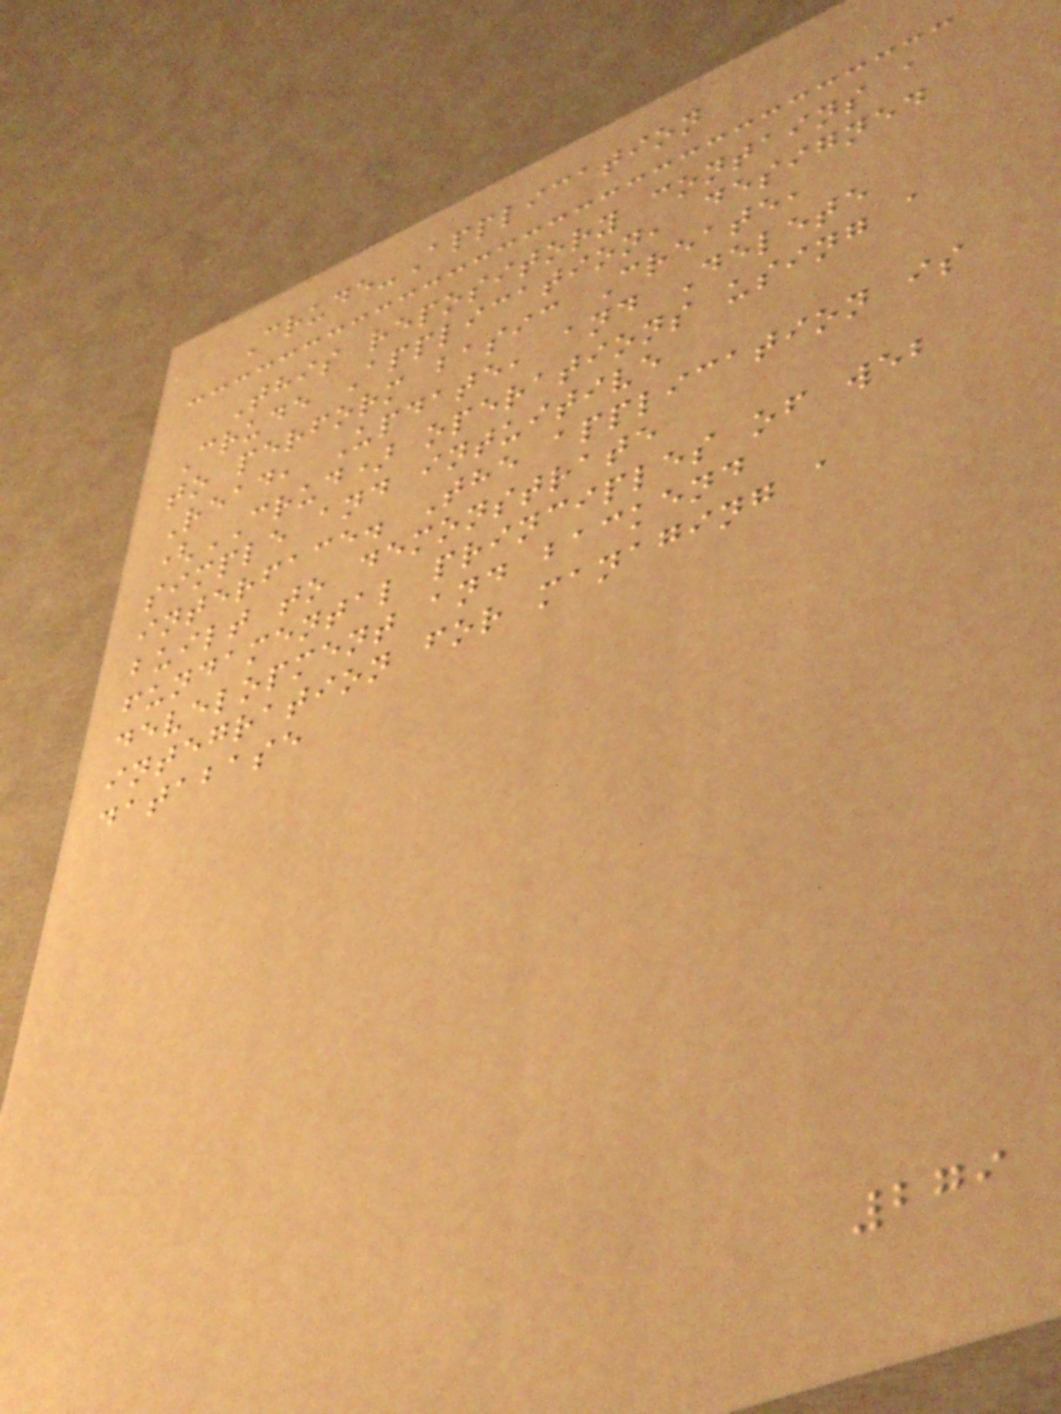Crude-Application
This repository contains a
Crude Application, designed
to perform basic Create,
Read, Update, and Delete
(CRUD) operations using a
simple and intuitive
interface. The application is
built to demonstrate
fundamental principles of web
development and backend
integration for managing a
database
279
